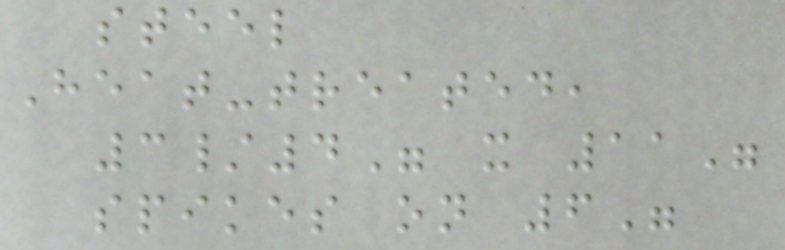steel
Heat-treated,
3/4" x 11"
spikes on 6"
